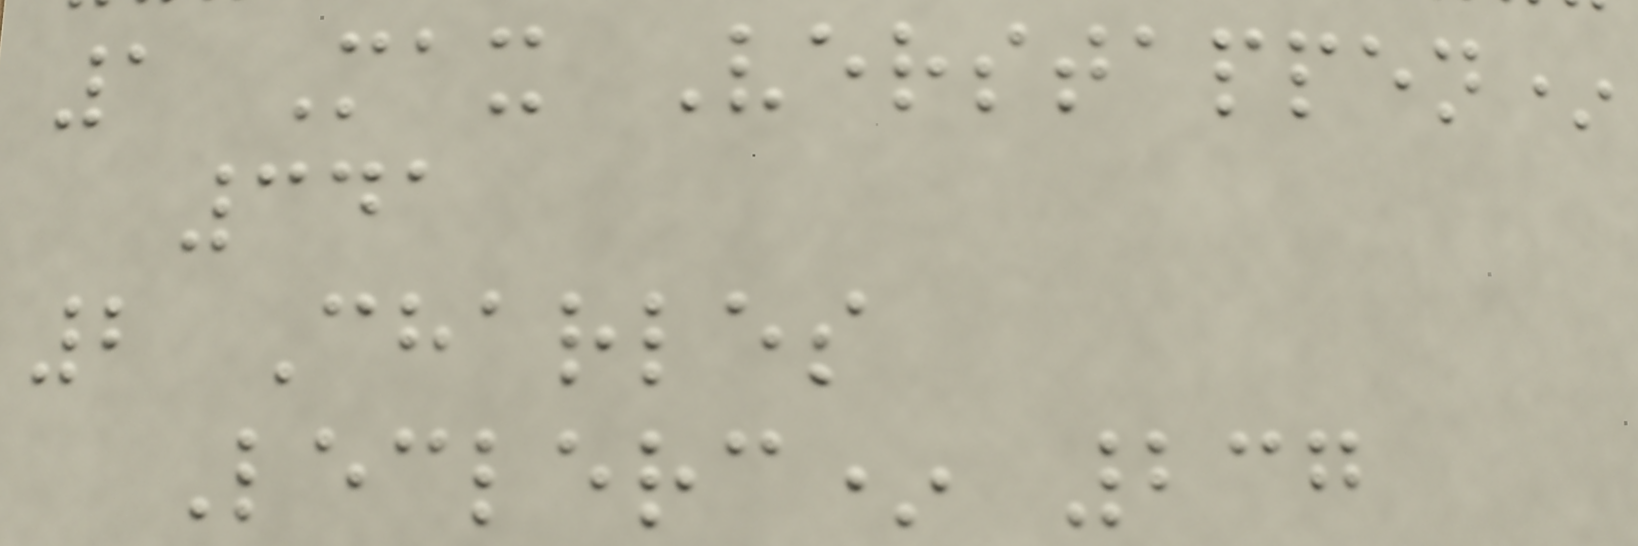1 Max Verstappen*
341
2 Charles
Leclerc* 237
